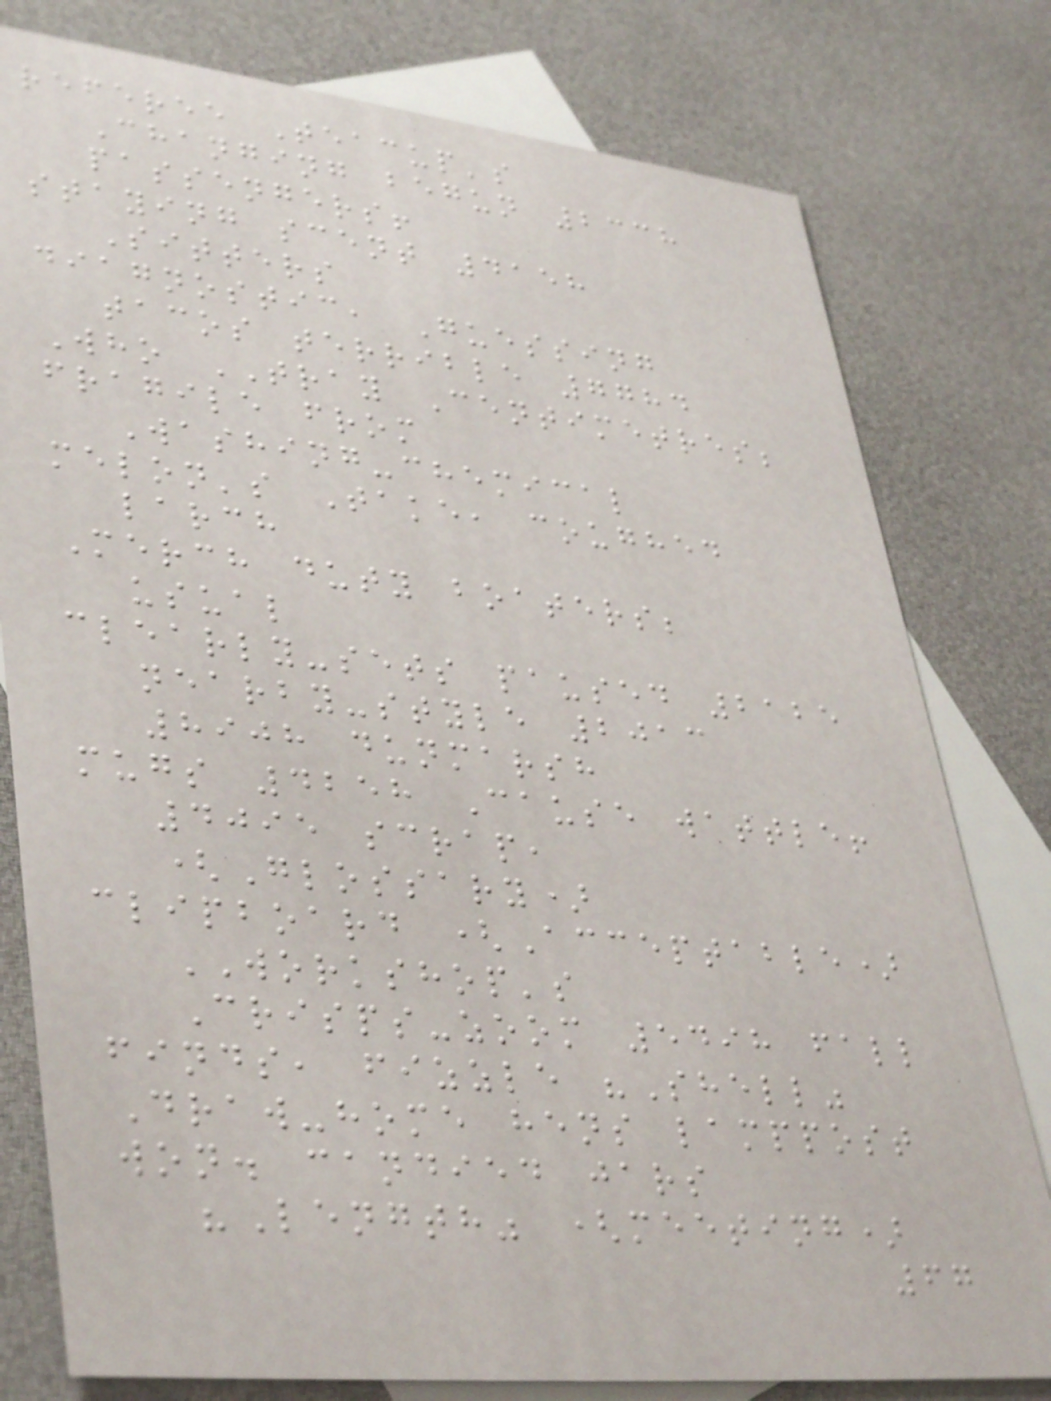referee Teacup's
Changing begun 2338
passengers!
staying scent 4158
Sitters
diagnostic, Guessing
tacos terrible 7784
Who TRAY Centimetres;
fragile from
Washing-chemical
melon's Take, coughed
larch
Merch duty boaters;
usual
clearly-sets paused 2125
nearby-style 2013
8908 dunmarsh
mugs 4258 Cause wattle!
4095 scrap,
(Glossary)
clipboard (Acceptable)
WORKSHOP's
Crisps-zoom 5498 fall
finds, fizzle "Shell"
Draw-home hens lamppost
won. candied jars
"Length" (meeting)
67
